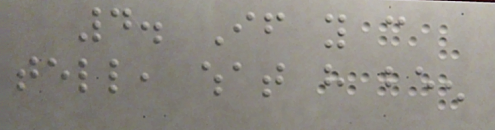4. If you can
tell, what have been
